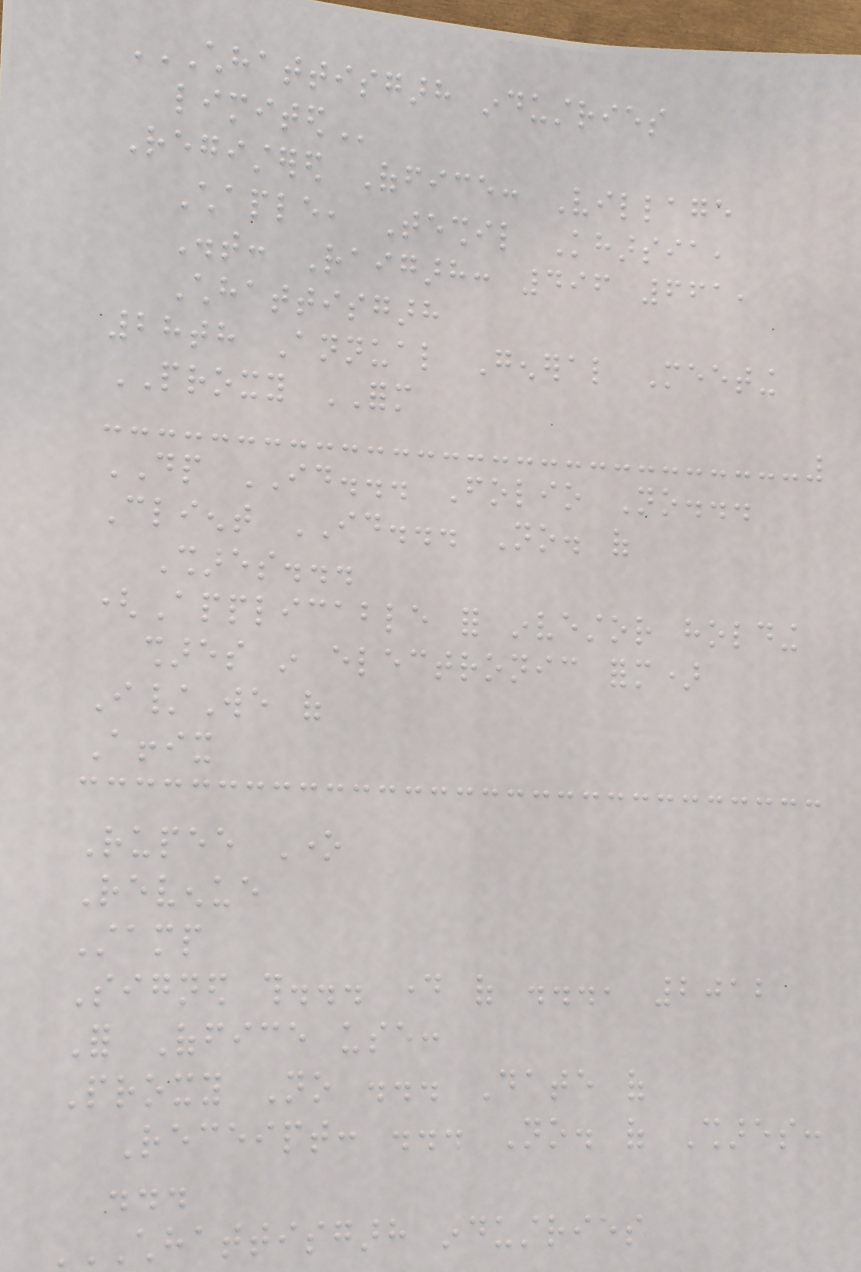CHHATTISGARH INDUSTRIES
LIMITED
Registered Office: Village
Chaple, Teshil Kharsia,
Dist: Raigarh: 496 661,
Chhattisgarh
28th Annual General Meeting
PROXY FORM
DP ID... Folio No...
Client ID... No. of
Shares...
(Applicable for investor holding
shares in electronic form)
I/We of
Affix
Rupee One
Revenue
Stamp
Signed this... day of ..., 2012
For Office use:
Proxy No ... Date of
Receipt: ... No. of Shares:
...
CHHATTISGARH INDUSTRIES
